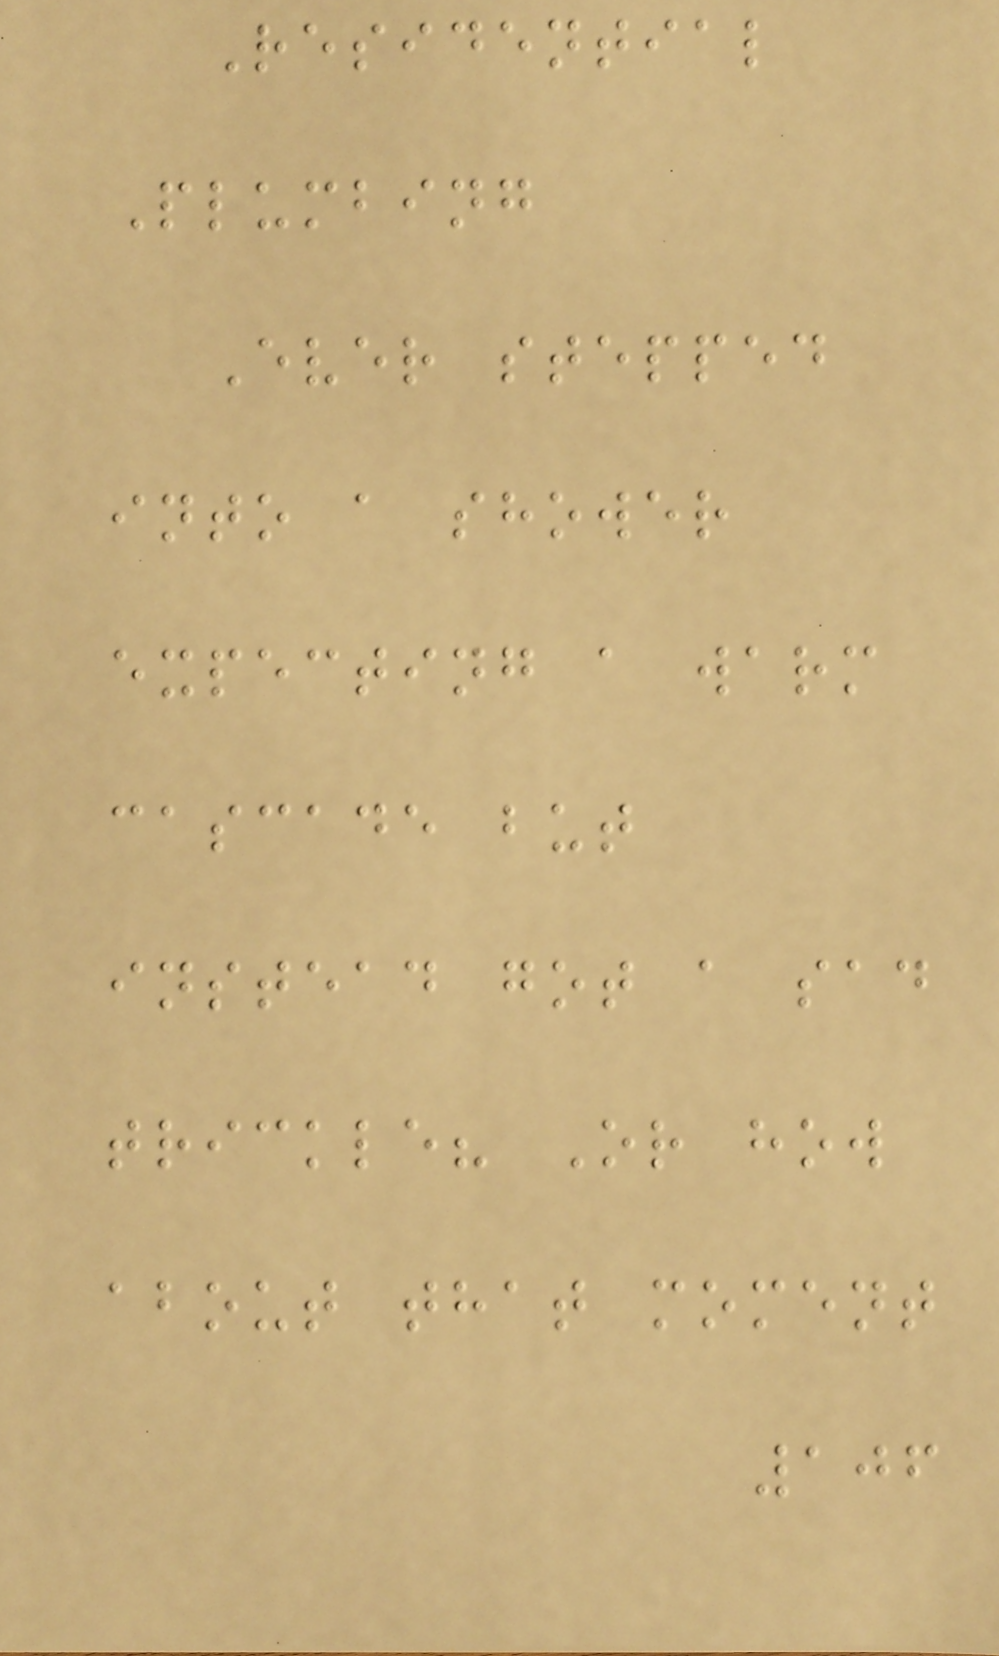Residential
Plumbing
Ever stepped
into a shower
expecting a warm
cascade but
instead got a sad
trickle? Or how
about that moment
106
